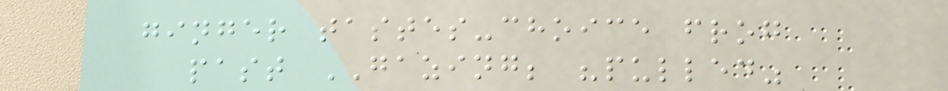ginger tastes-choice frog
past GAZING; "pulled"
